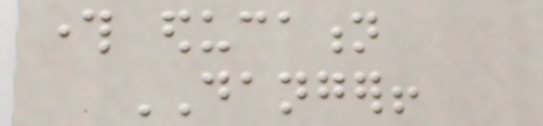through education
DANGER!
